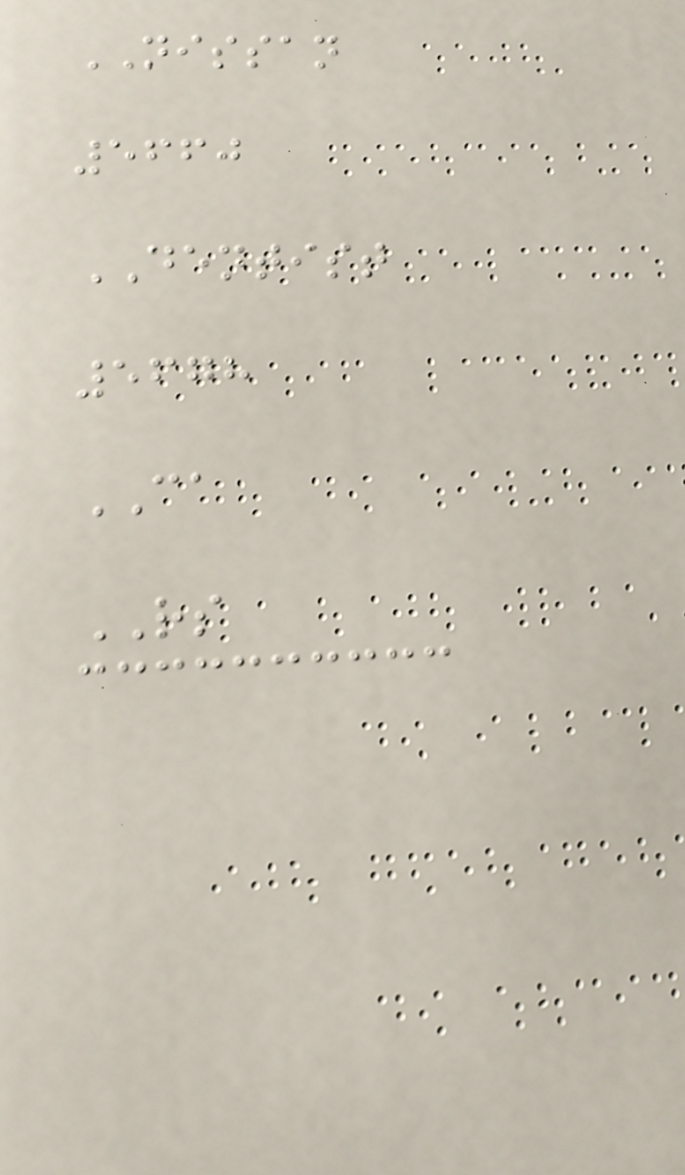NISSAN
5660
DENTIST
5678
CA
RS
